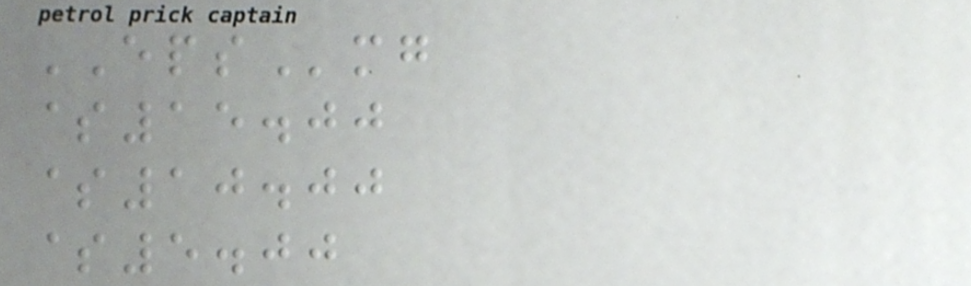EPSmg
$15.00
$10.00
$5.00
